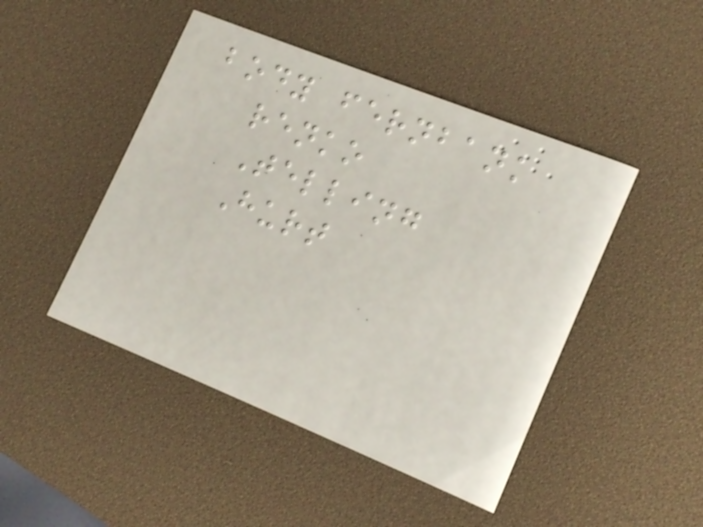body fernbank
renko
Telling
Hurt
